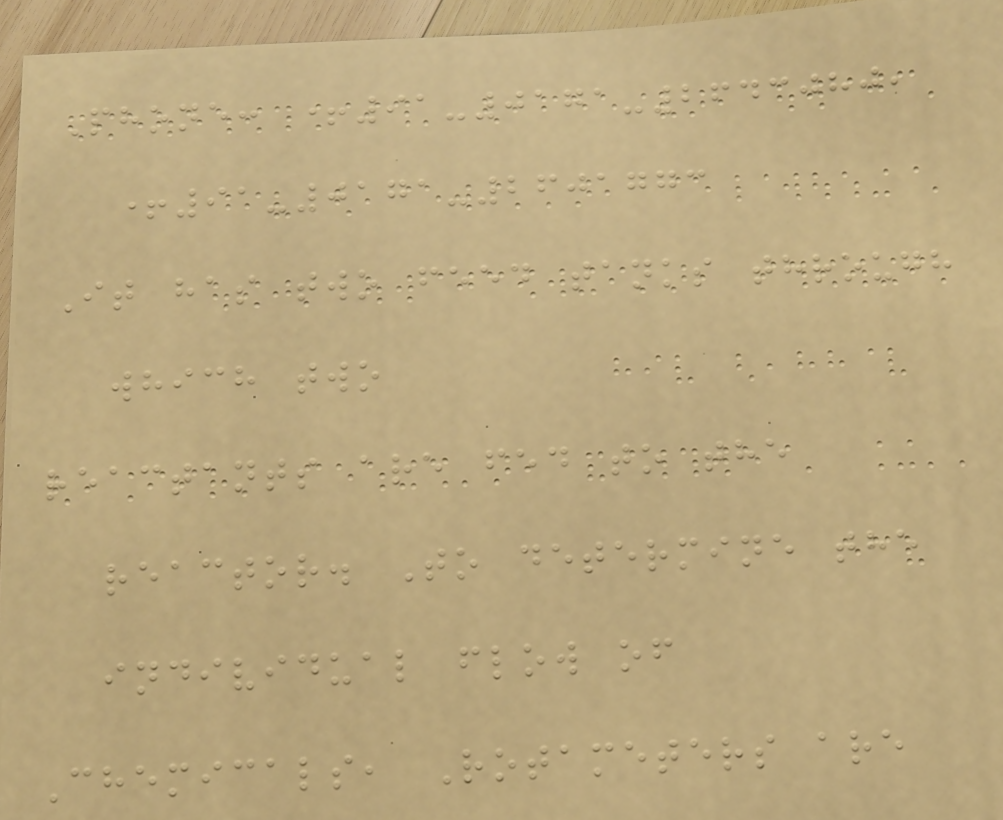Phone: +91-0171-2643080,
+91-0171-2601773
It has two feed tanks through
which two
reactants are fed to the
reactor. To determine the
individual flow of
Chemicals, Rotameters are
